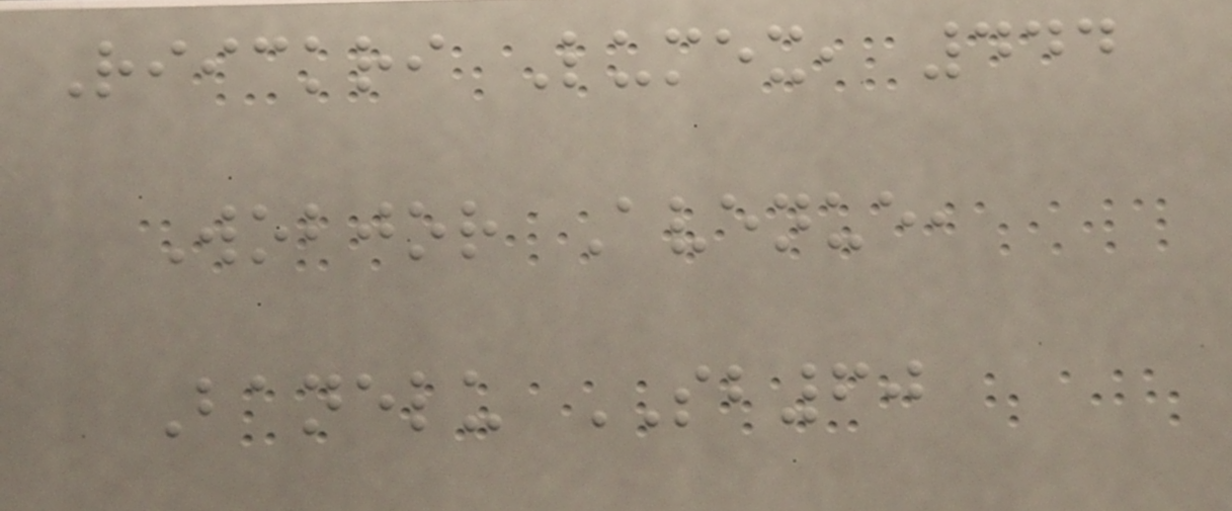Riickri Lumex, 444
Wobjor Avenue,
Banelu SB60
